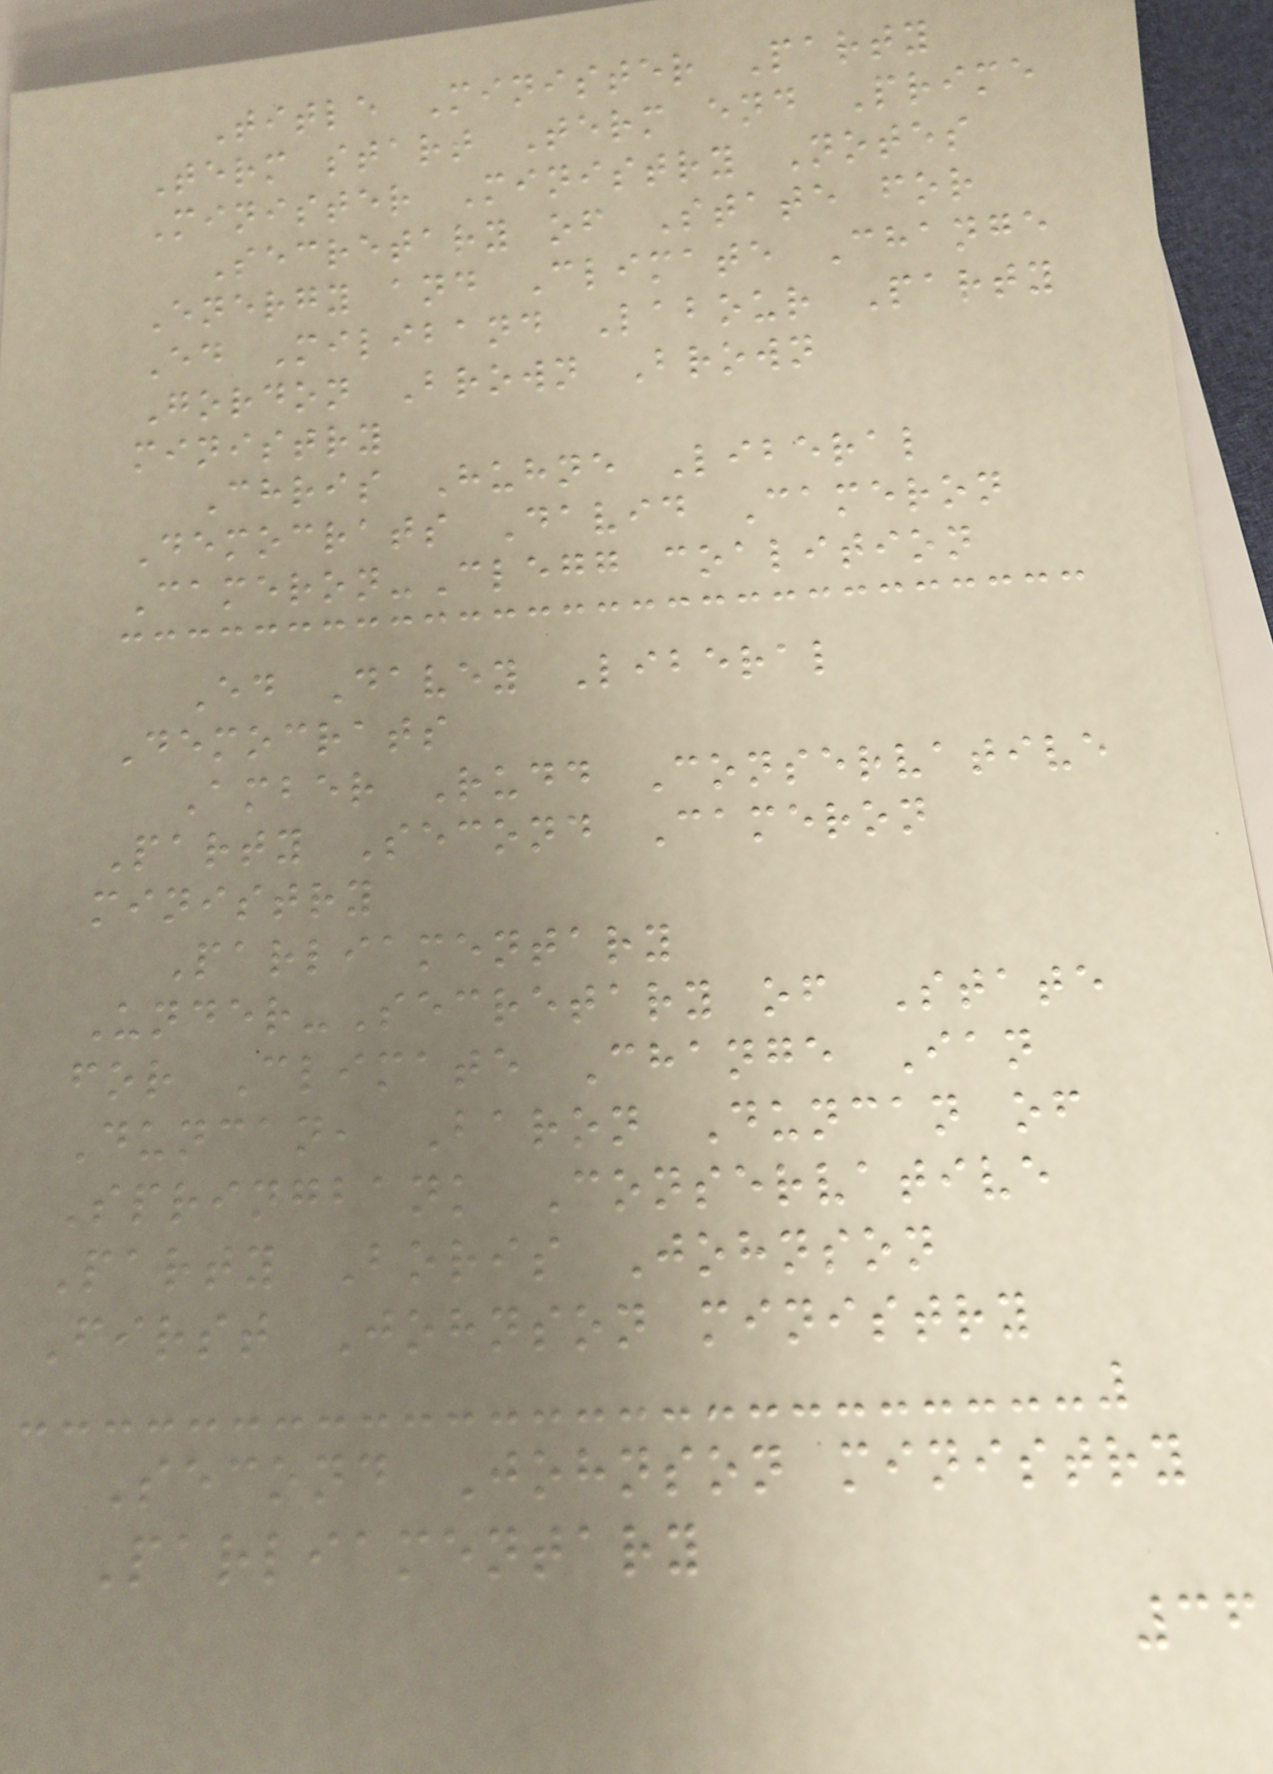Title Minister Party
Term start Term end Prime
Minister Ministry Notes
Secretary of State for
Energy and Climate Change
Ed Miliband Labour Party
Gordon Brown Brown
ministry
Chris Huhne Liberal
Democrats David Cameron
Cameron-Clegg coalition
Ed Davey Liberal
Democrats
Amber Rudd Conservative
Party Second Cameron
ministry
Parliamentary
Under-Secretary of State
for Climate Change Ian
Duncan, Baron Duncan of
Springbank Conservative
Party Boris Johnson
First Johnson ministry
Second Johnson ministry
Parliamentary
36
